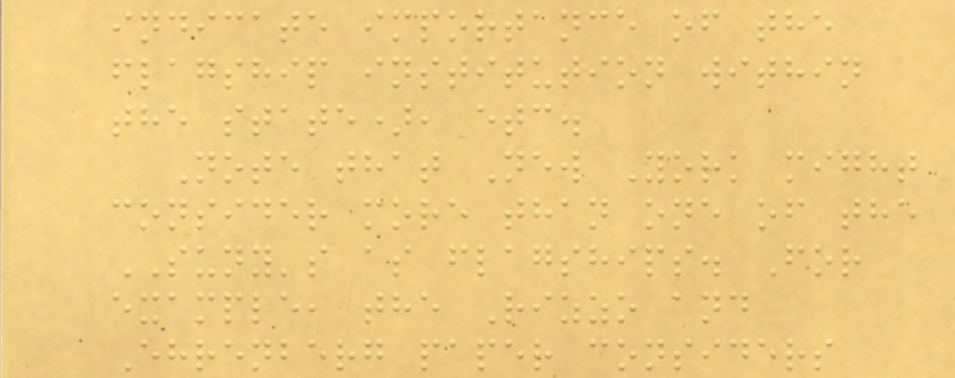indicate importance of the
flagship institution within
the state), etc.
Note that New York might
consider more than one of the
SUNY's as flagships. For
example, the Rizzo and
Ehrenberg paper considers
